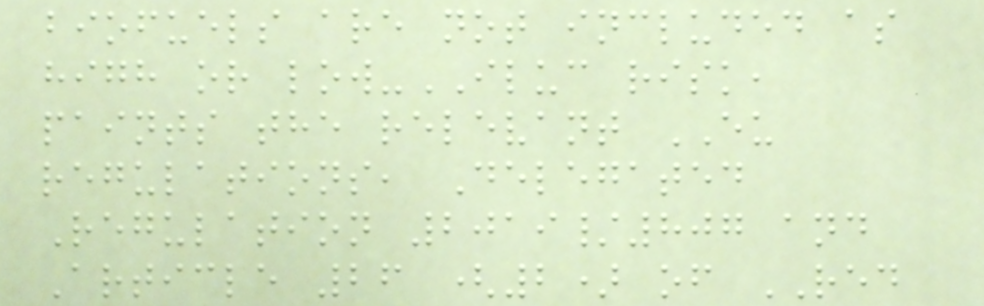biofuels are not included as
high or low-ILUC risk,
paints the relevant EU
regulations, Delegated
Regulation 2019/807 and
Article 26 (2) of RED
